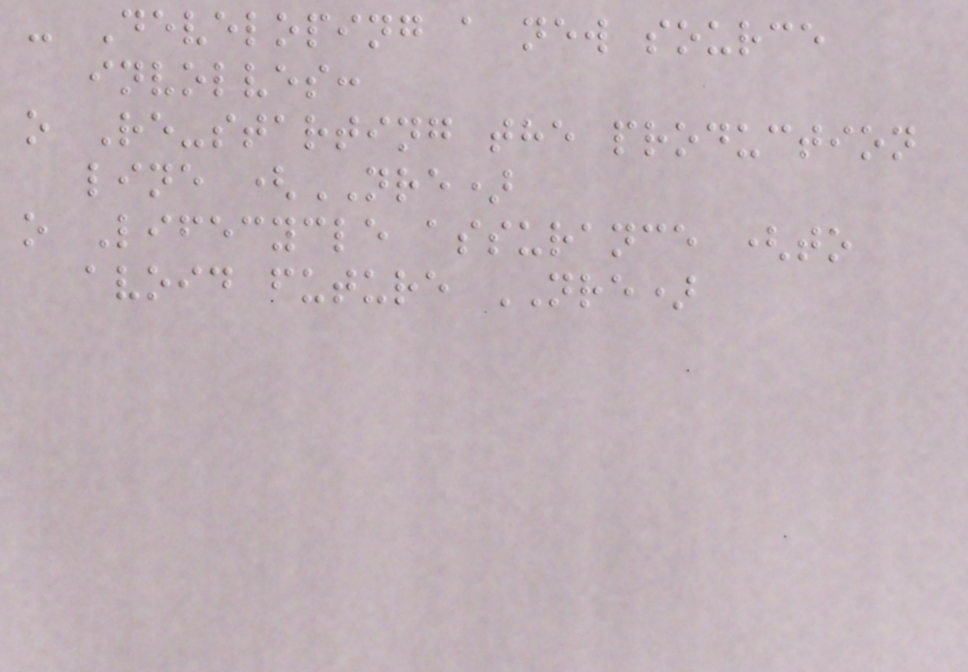- Developing a new source
involves:
o Re-starting the production
line (NRE)
o Lifecycle assurance (to
avoid future NRE)
